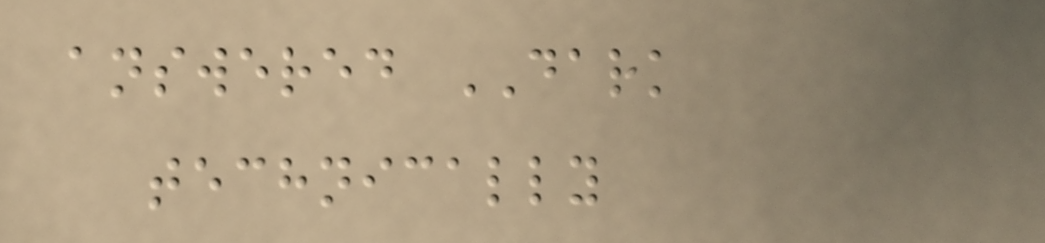answered DARK
technically
